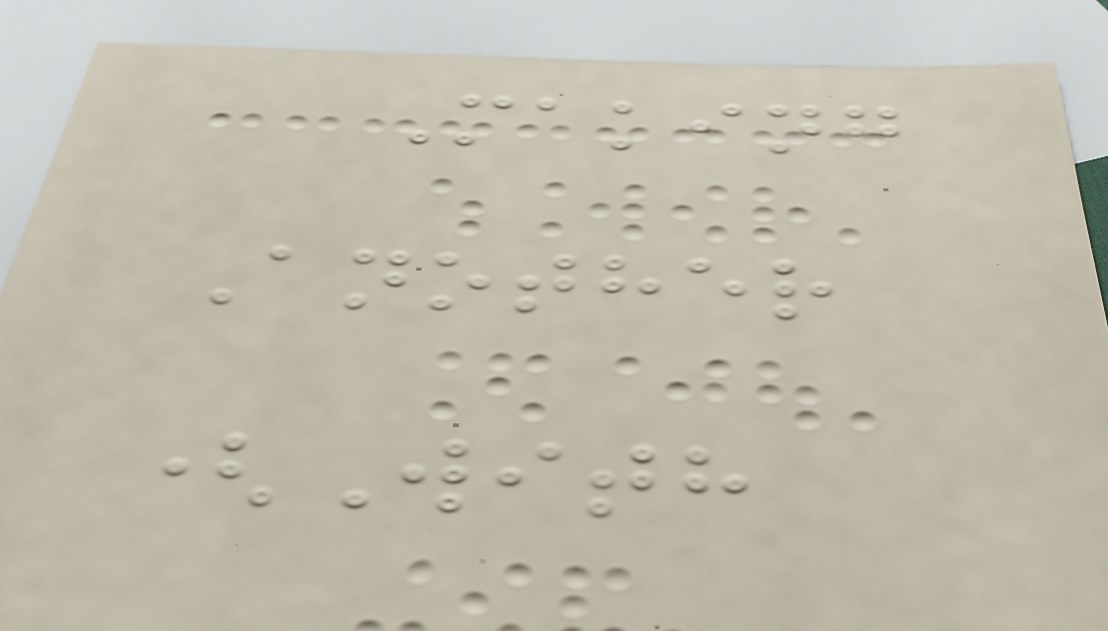Making
Another
(With
